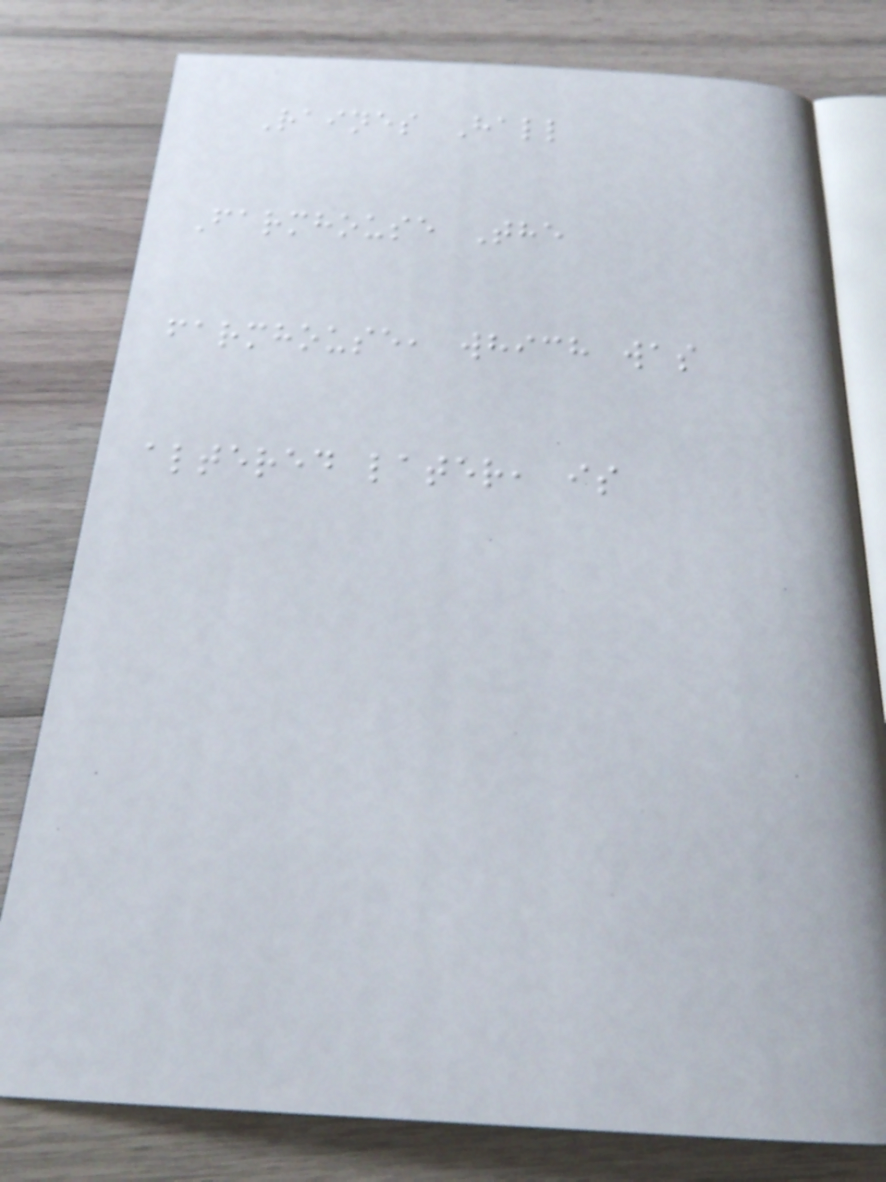Raines Hall
Farmhouse The
farmhouse, which was
altered later, is
